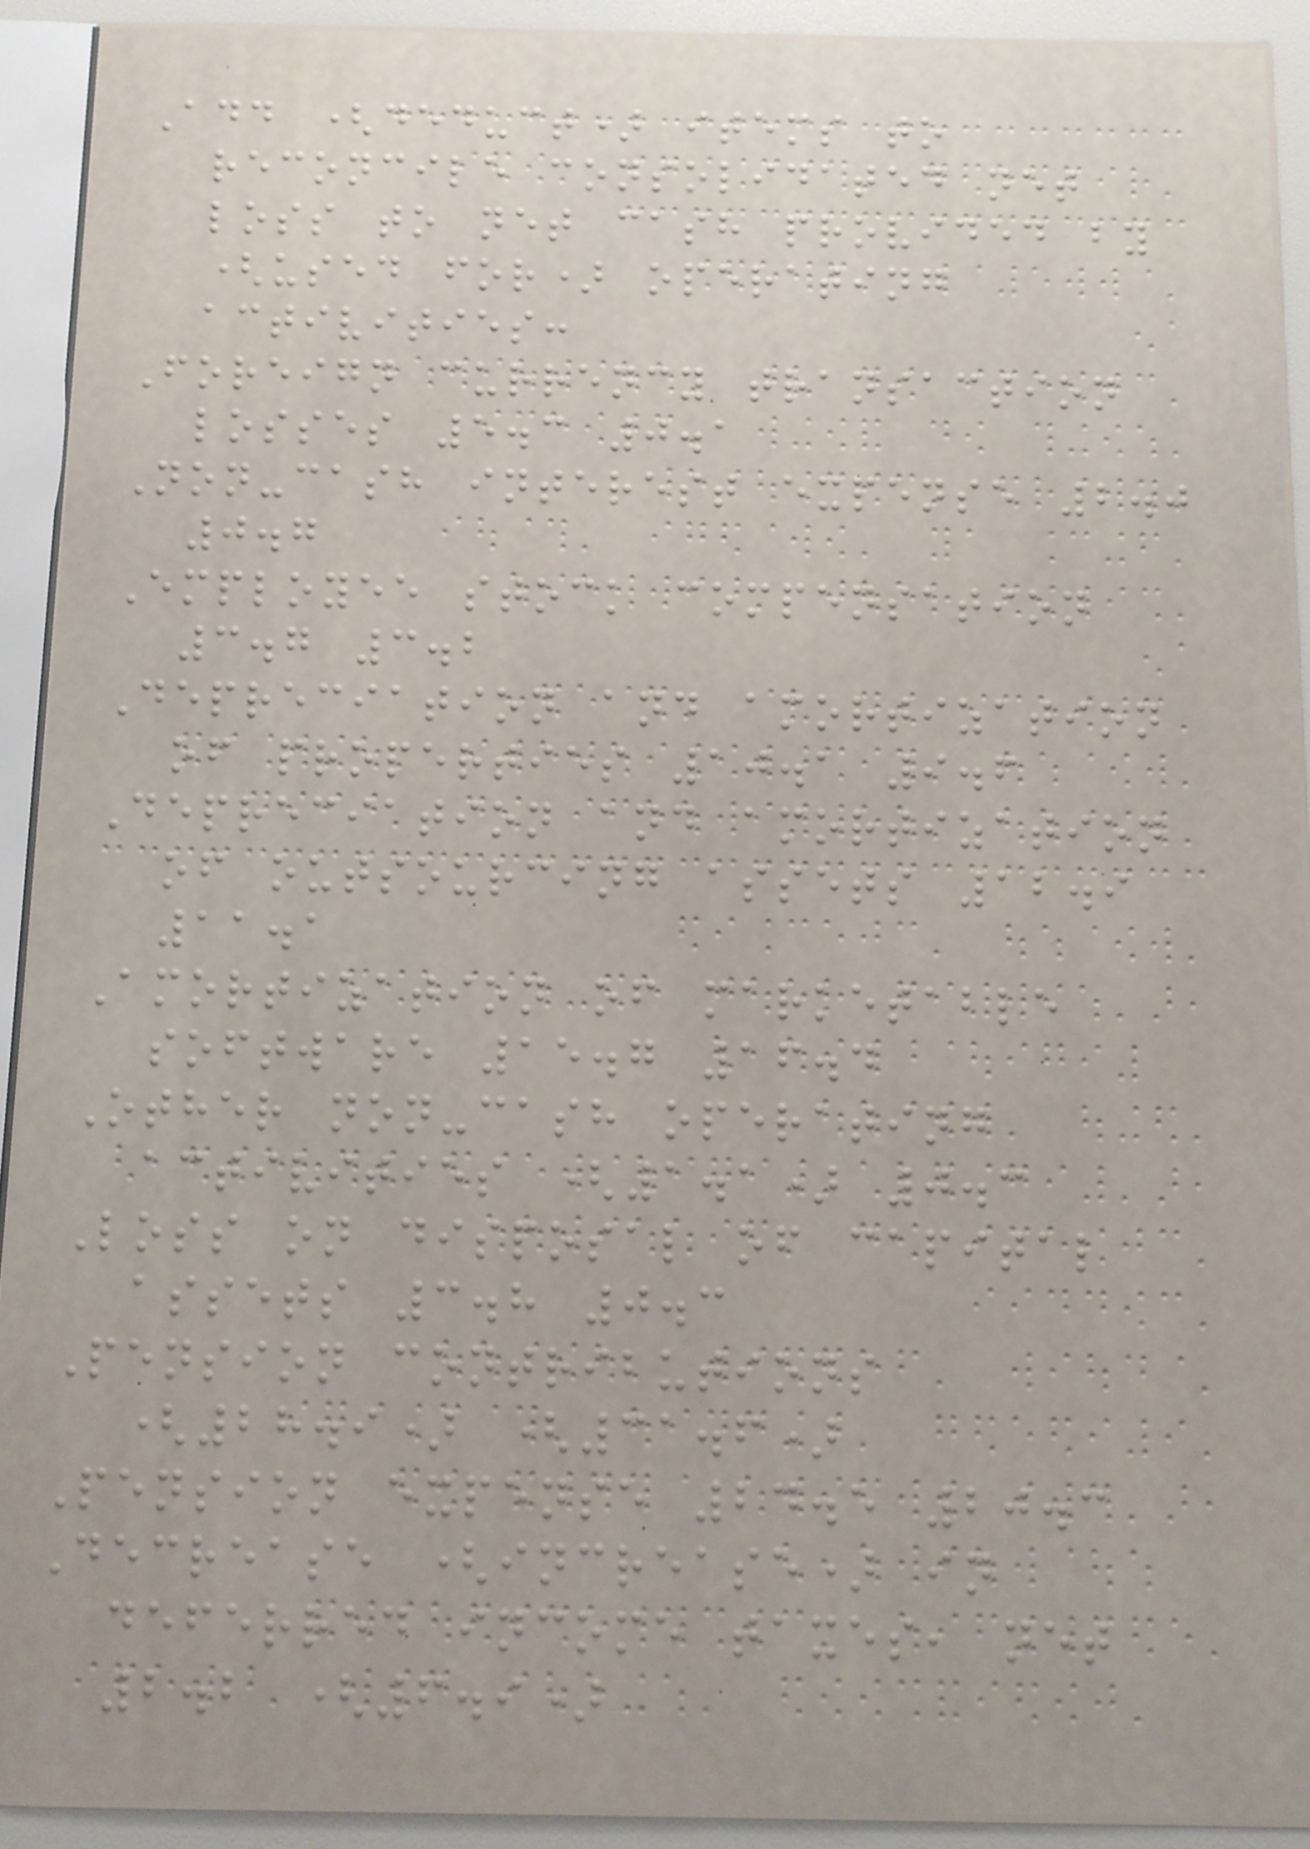Add (deduct) items to
reconcile consolidated net
loss to net cash provided by
(used for) operating
activities:
Foreign currency transaction
losses 5.3 0.1
Non-cash interest expense 2.0
0.7
Employee stock compensation
3.7 3.2
Depreciation and amortization
of properties 10.1 9.6
Depreciation and amortization
of outsourcing assets 12.9
11.1
Amortization of marketable
software 15.7 16.4
Other non-cash operating
activities (1.1) 0.3
Loss on disposal of capital
assets 3.8 0.3
Pension contributions
(28.9) (31.6)
Pension expense 24.5 20.3
Decrease (increase) in
deferred income taxes, net
2.2 (6.9)
